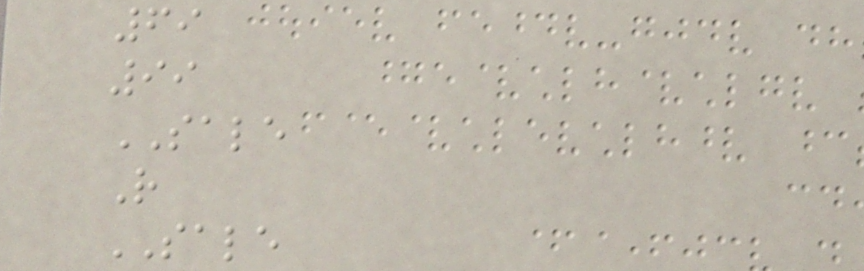69
99
SALE
R
SALE
